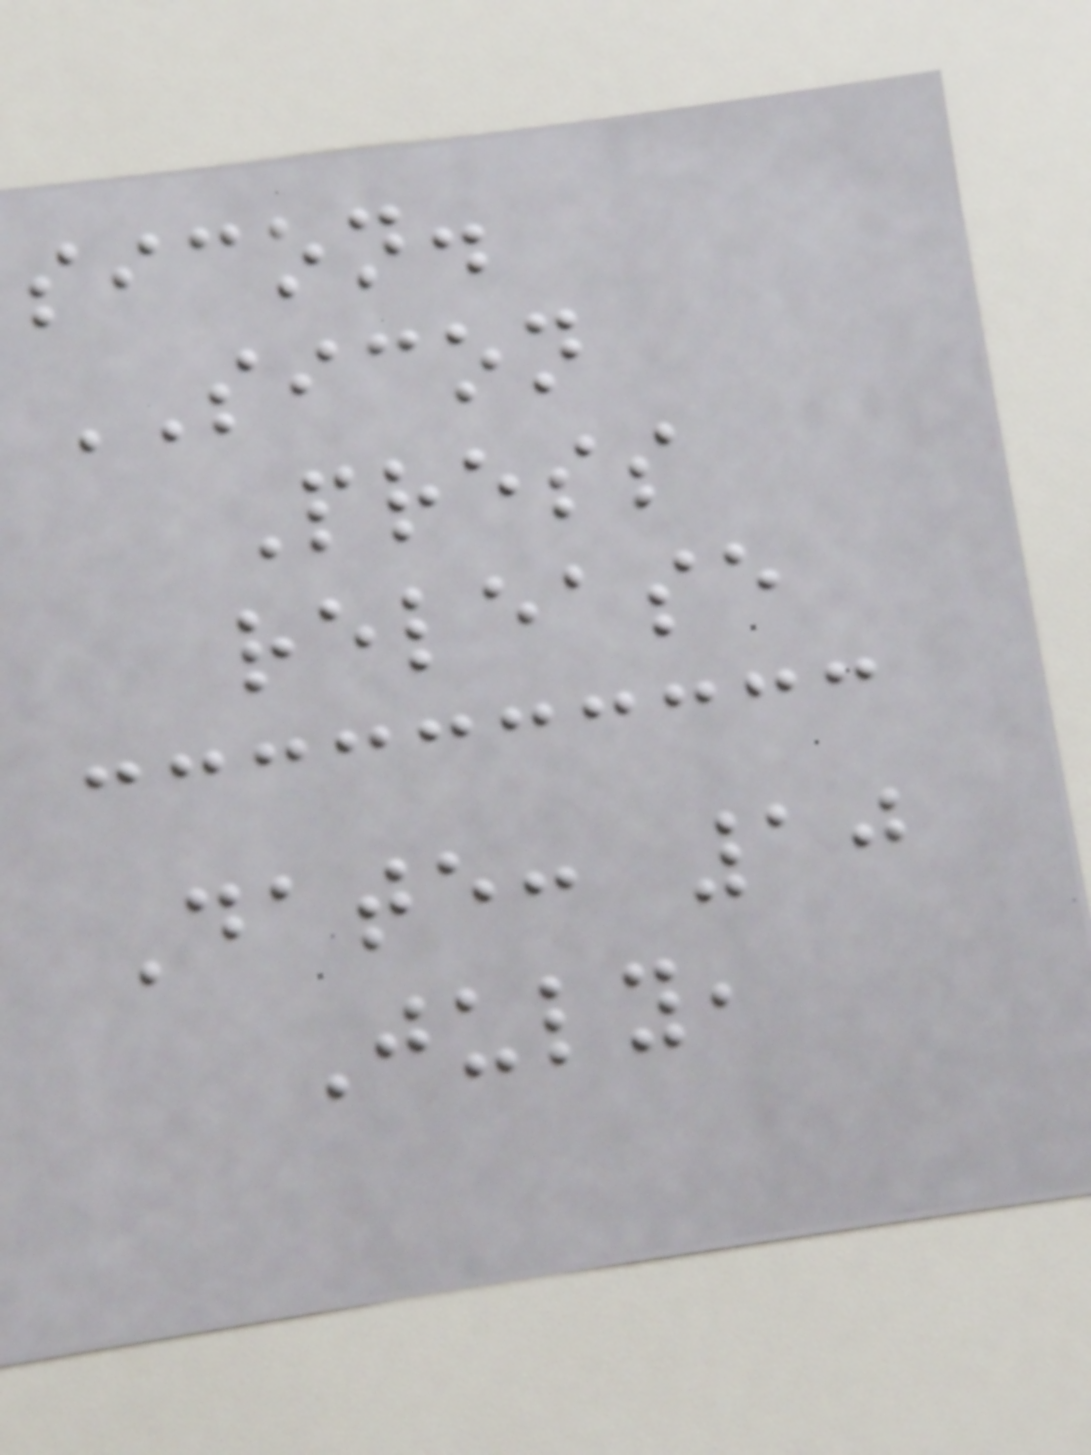sicon.
SICON
Press
release
Date: 10
July,
